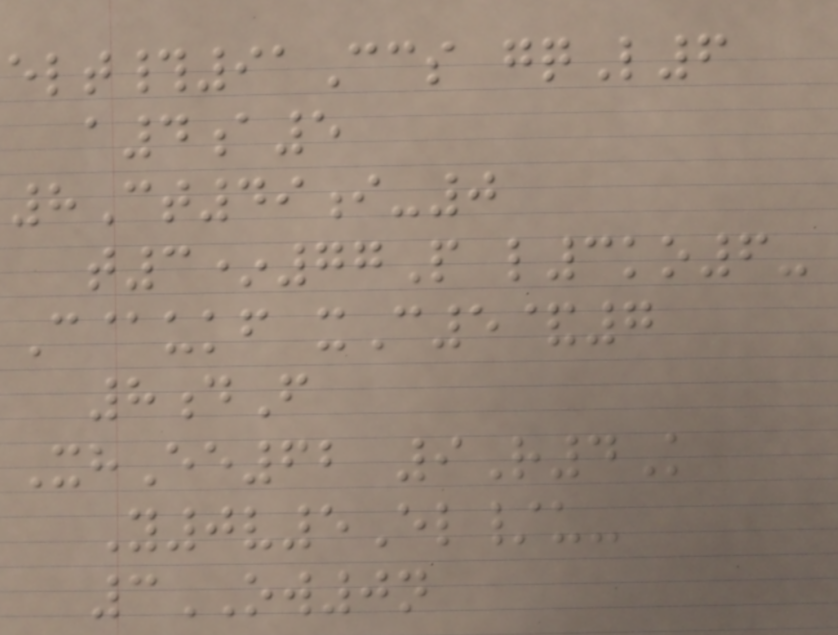elt#91Ccs gqL6
a4a5
8Ct49i-0
t3*77P l3ko6-
C@ukf xC5&7
8dF
XhEe62 9R4K
Y0v5El/u-
3OW0n
